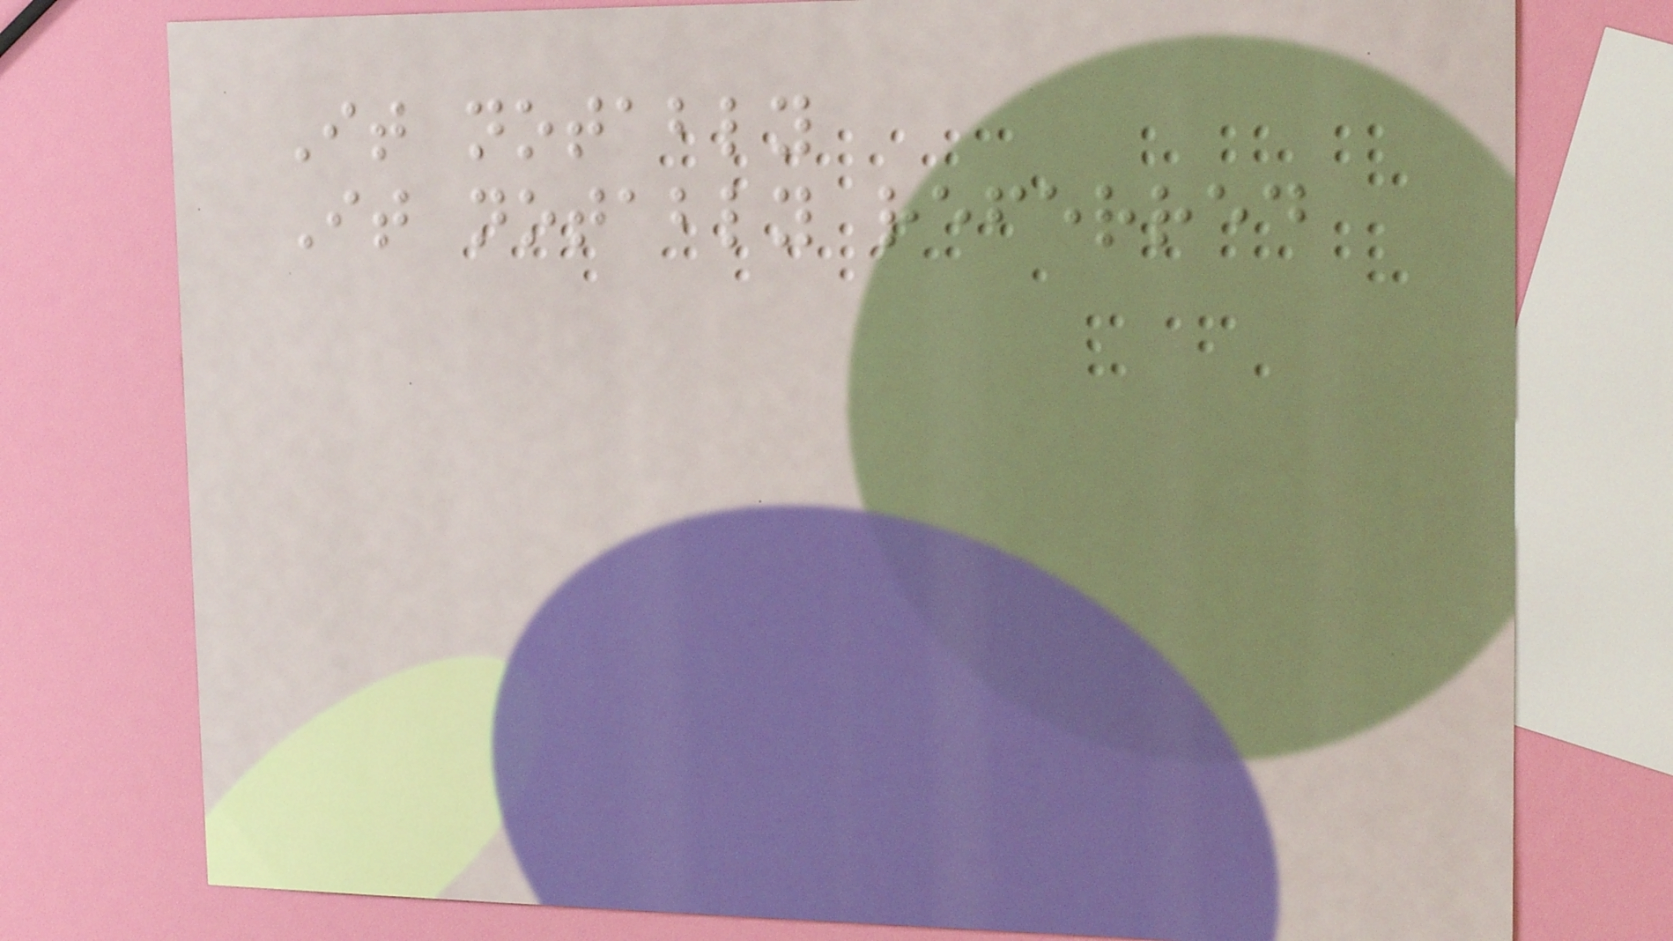It notably
It notably referred
